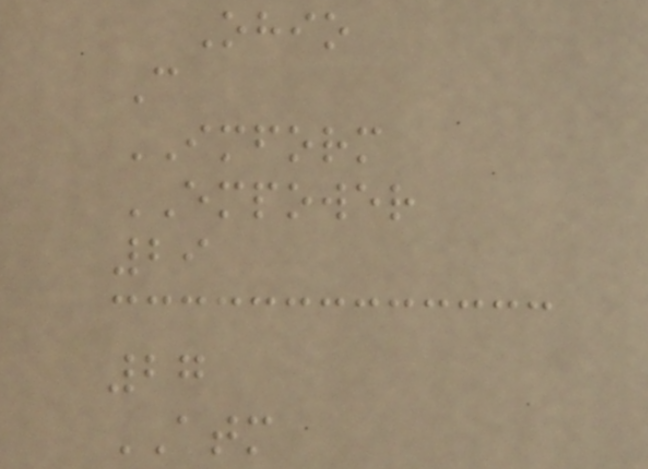Ohio
C
IMFORM
EMPOWER
29
27
ATM
